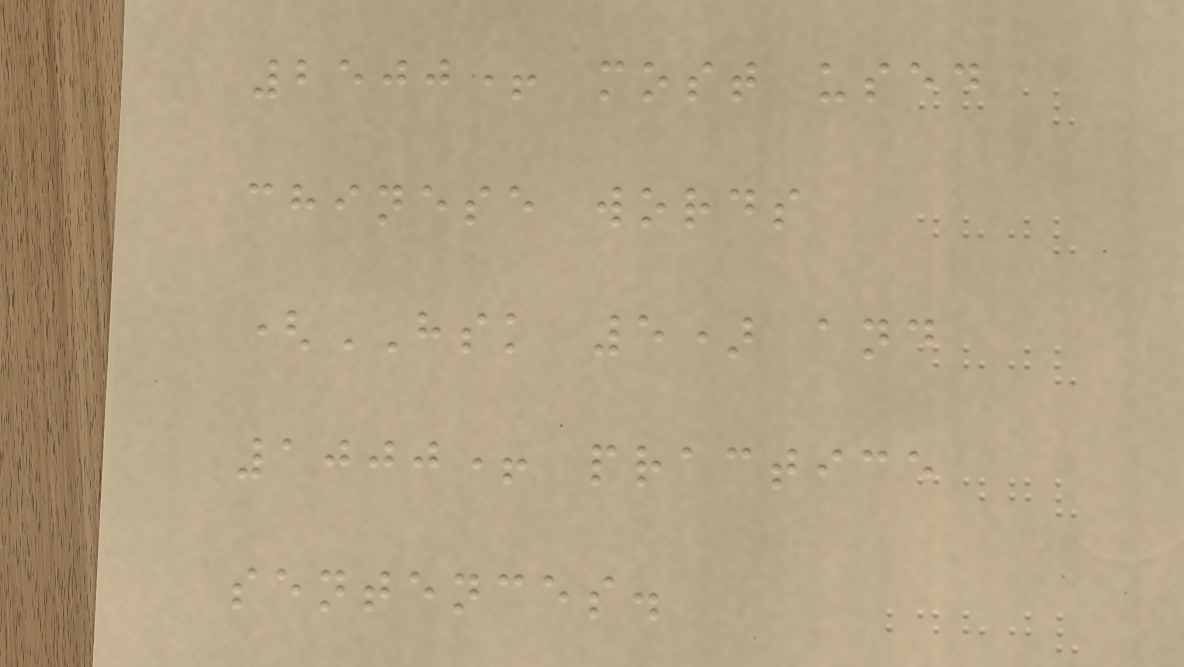2500+ most used
chinese words
(HSK 5) and
1000+ practice
sentences.
